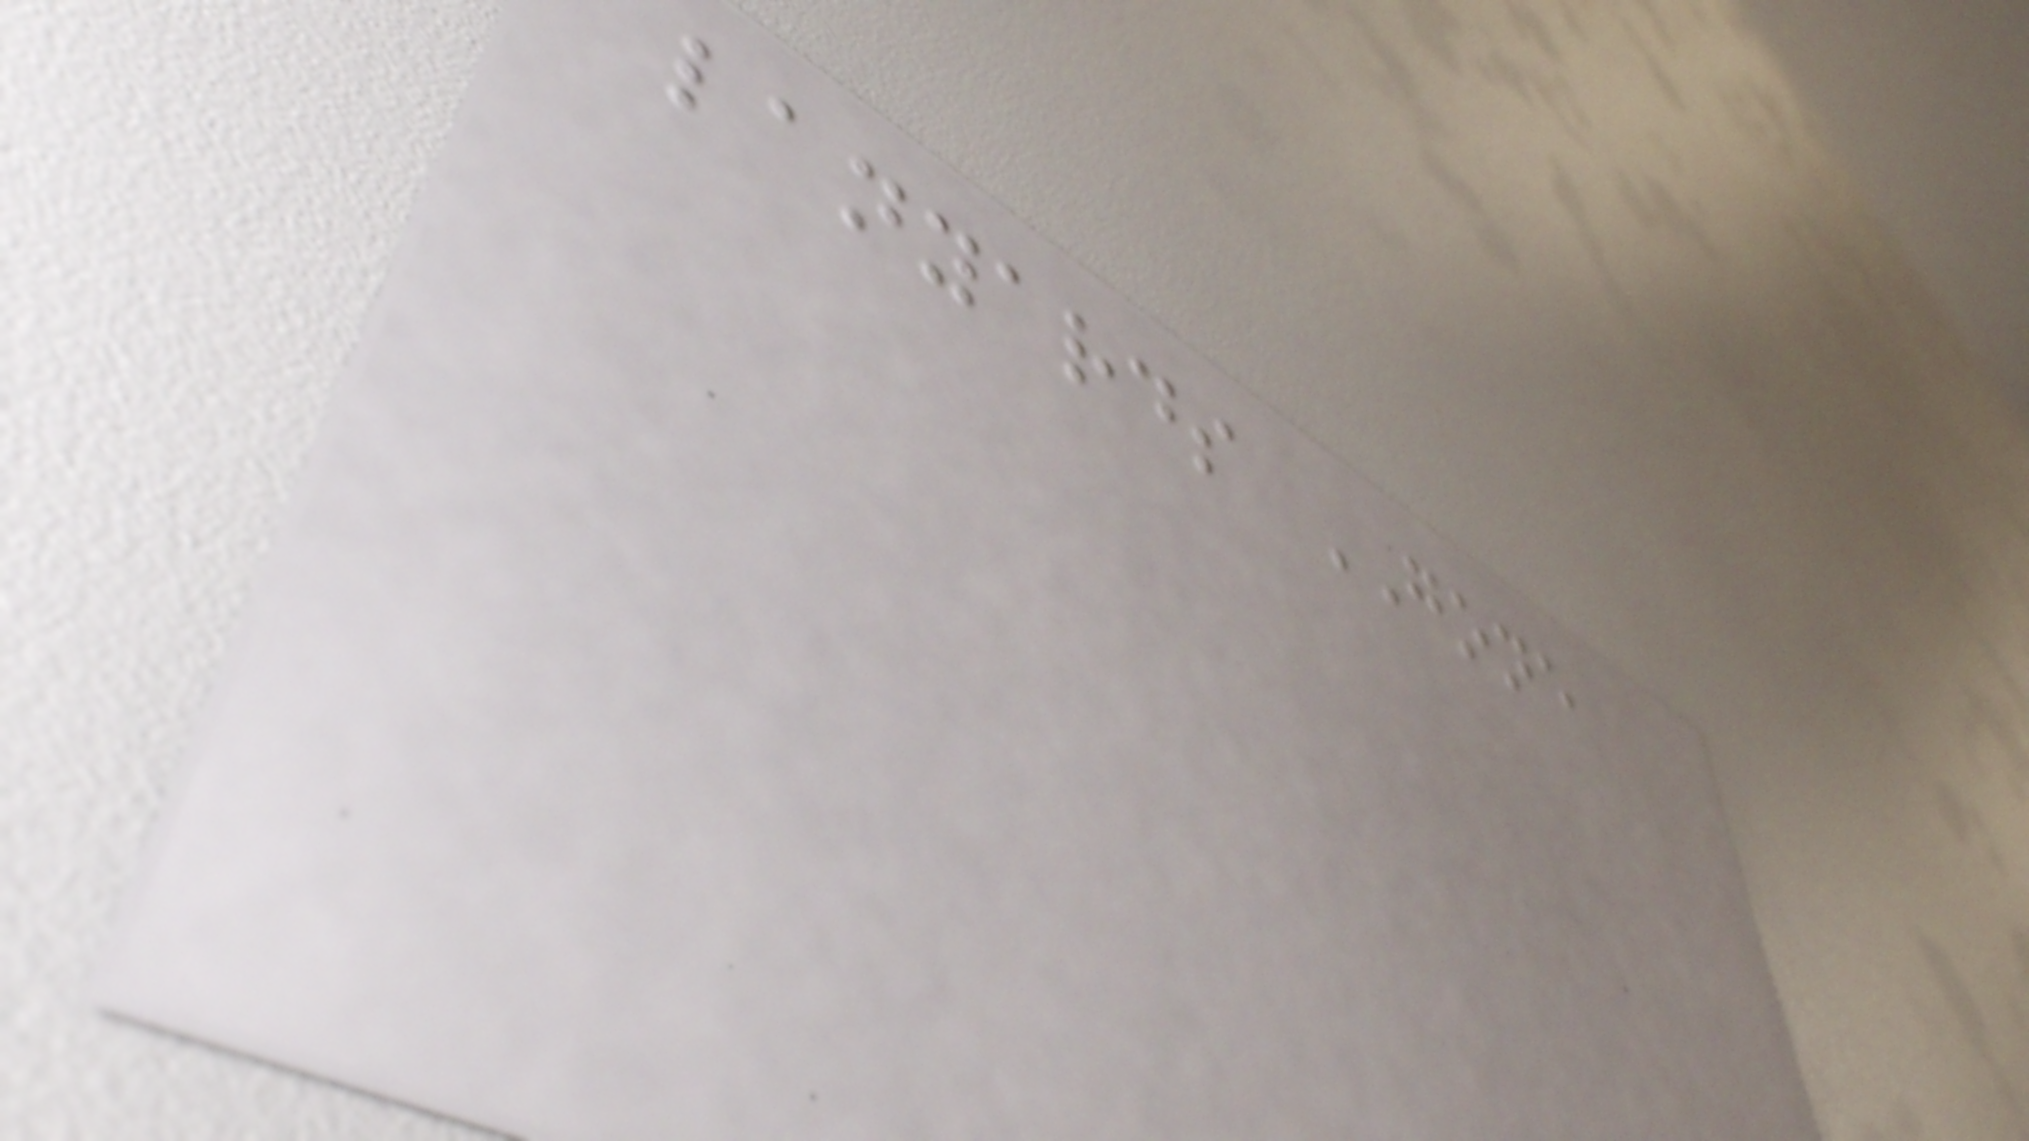lanyards GONE
